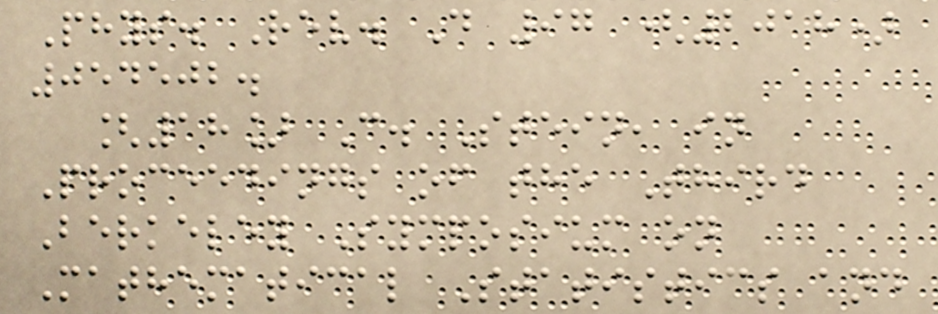Phys. Rev. D 97 (2018)
054502.
[18] C. Stein, in
Proceedings of the Third
Berkeley Symposium on
Mathematical Statistics and
